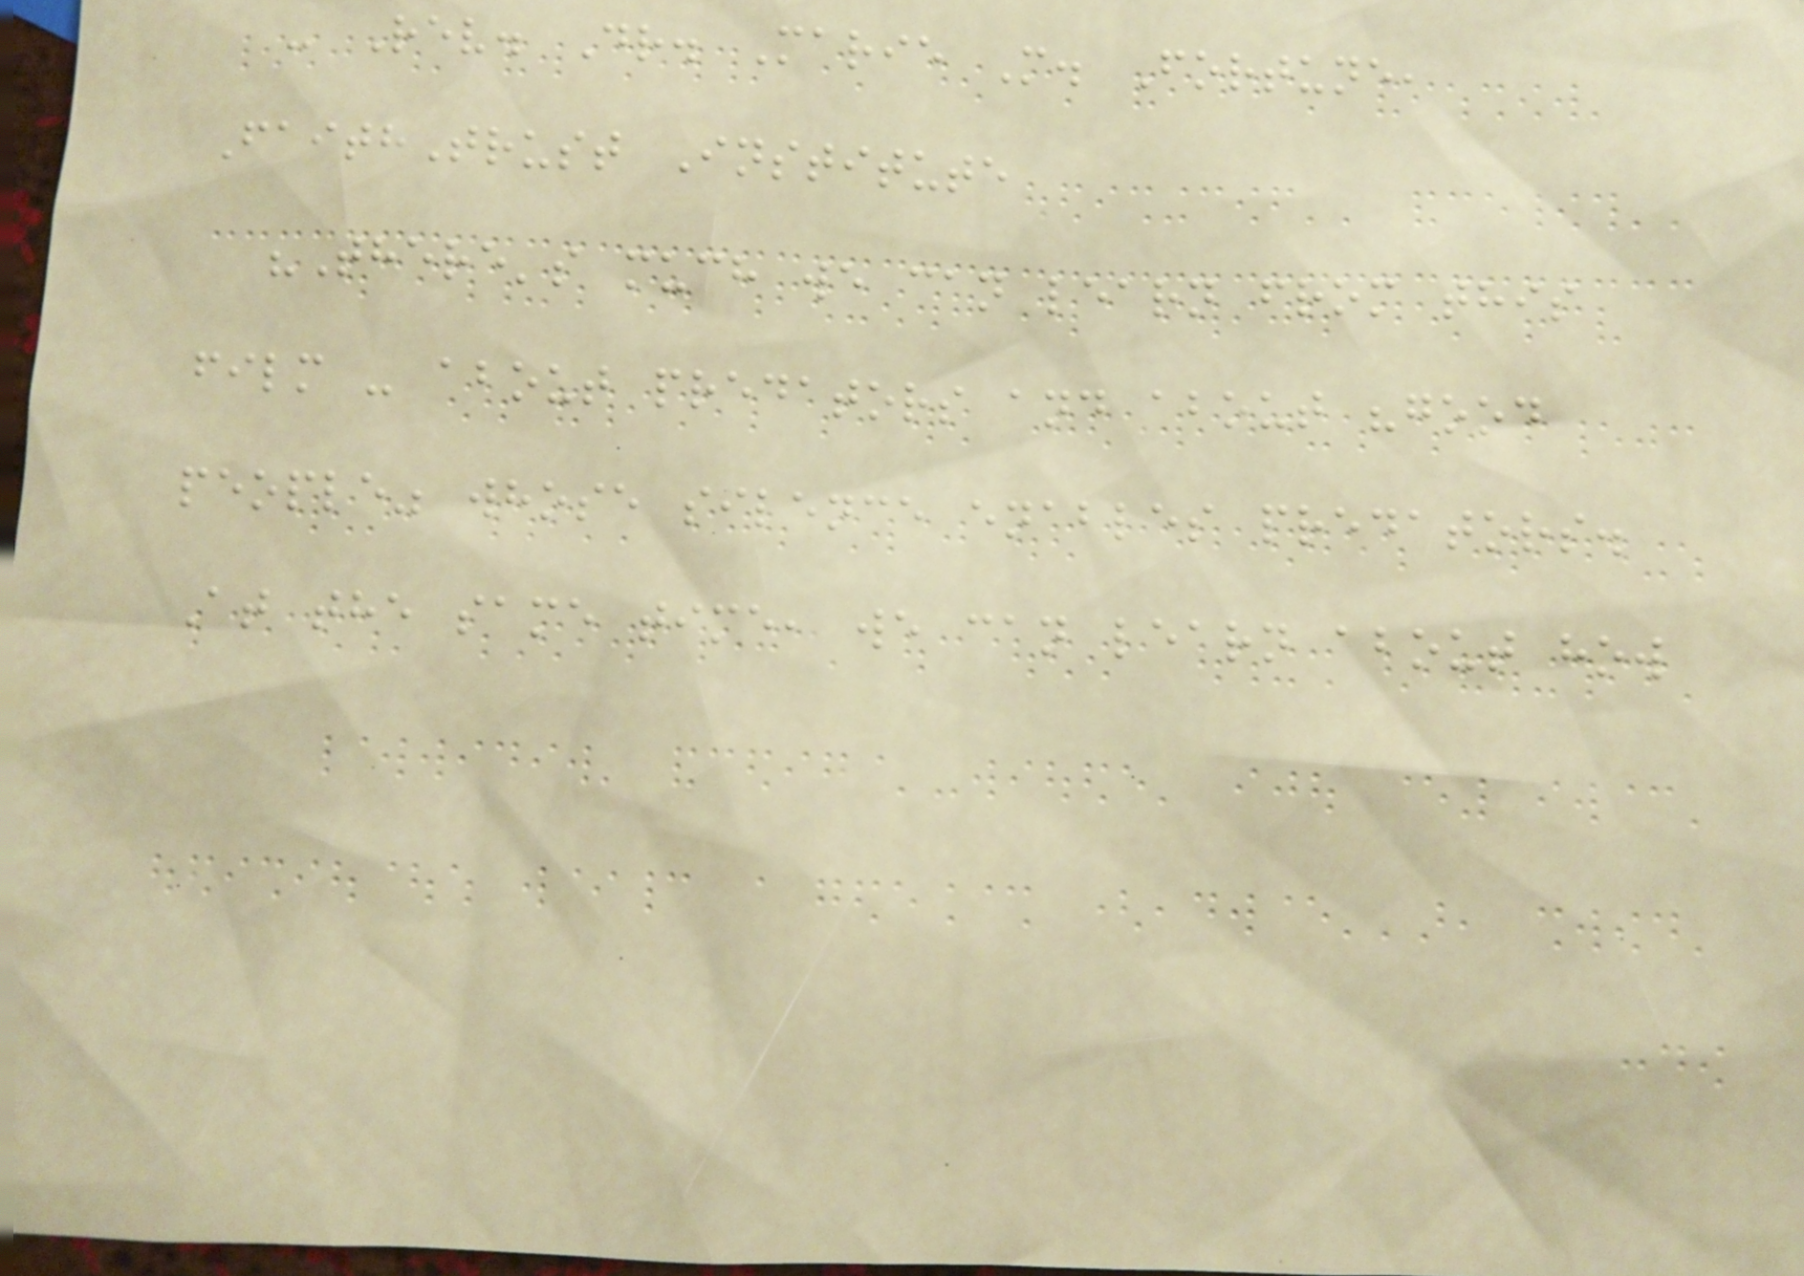- Rev. Dr. Marie M. Fortune,
FaithTrust Institute
"There's much we can learn from this
film - about predators and about "good
people" whose silence enables predators.
At the same time, we can learn about how
